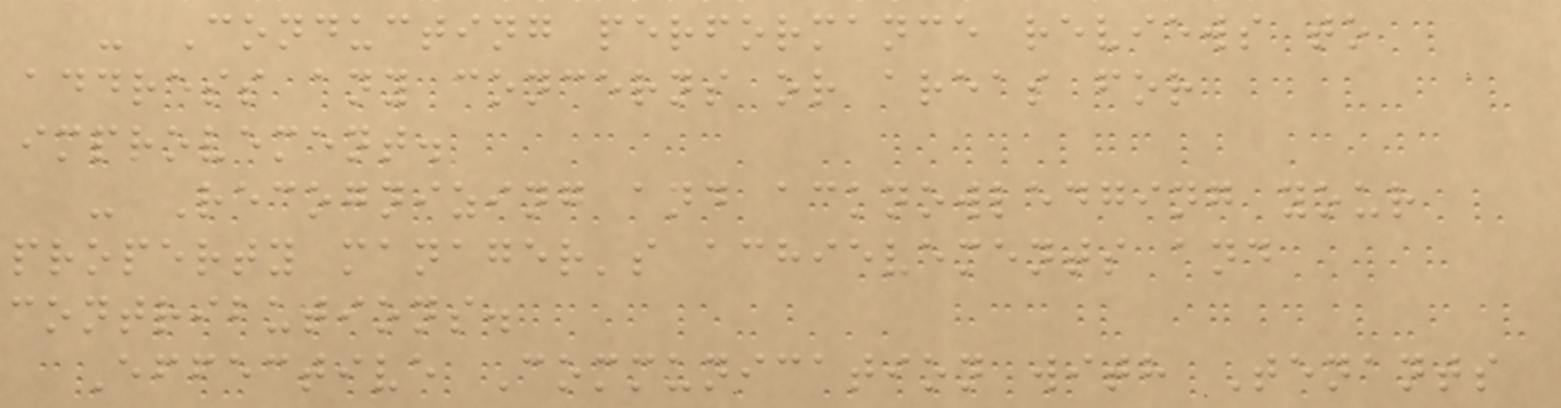- Conducting performance reviews to
address any concerns or areas for
improvement.
- Recognizing and acknowledging your
property manager's achievements and
contributions.
Effective Communication with Tenants
